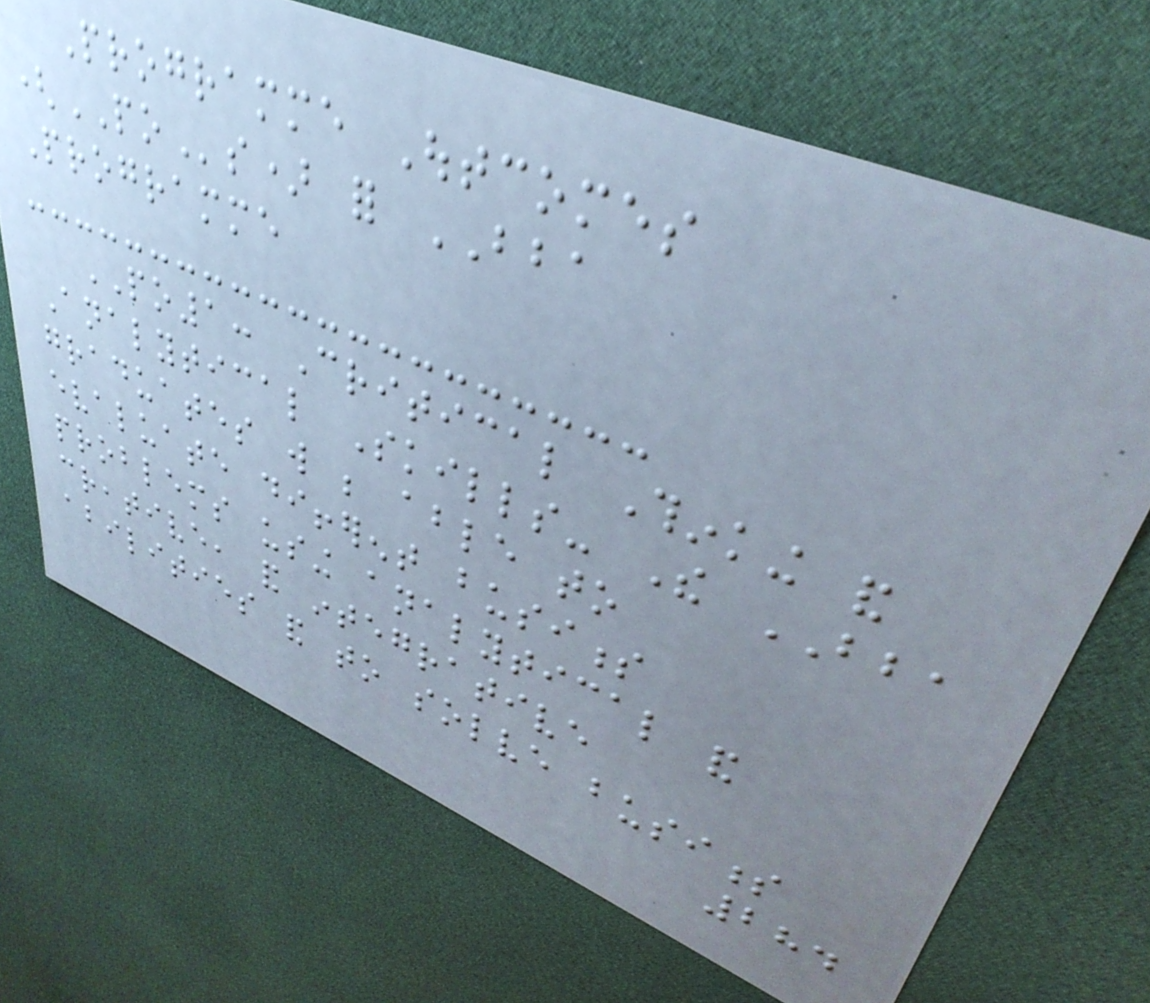Programme Outcomes
(POs) for BBA
Programme
PO1: Critical Thinking and
Analytical Skills- The BBA
graduates will be able to
evaluate different business
problems using analytical and
creative, and integrative
abilities and to solve business
284
